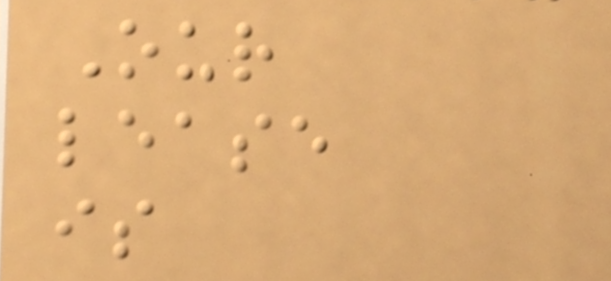Our
lease
is
